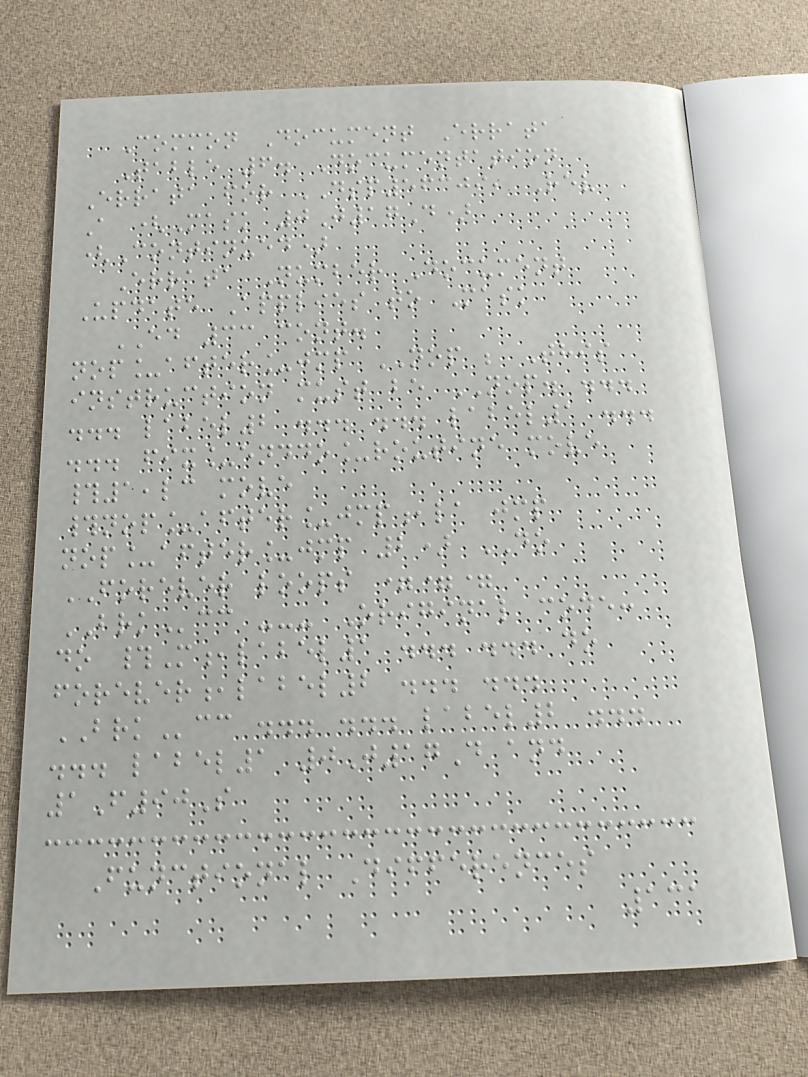Common Document Errata
Table 6. Documentation
Errata for DSP56309, Rev
A (Mask 0J17D)
(Continued)
Errata Number Document
Update Applies to Mask
ED 33 cont.
nop_after_jmp NOP ; This
instruction must be NOP. ...
... label2 ... ... label1 ...
... fix_enddo_routine move
#1,lc move
#nop_after_jmp,la jmp
nop_after_jmp 2) DO
FOREVER loops ===
BRKcc --- Original code:
do #M,label1 ... ... do
forever,label2 ... ...
BRKcc ... ... label2 ...
... label1 0J17D and
1F90S
Functional Differences
131
